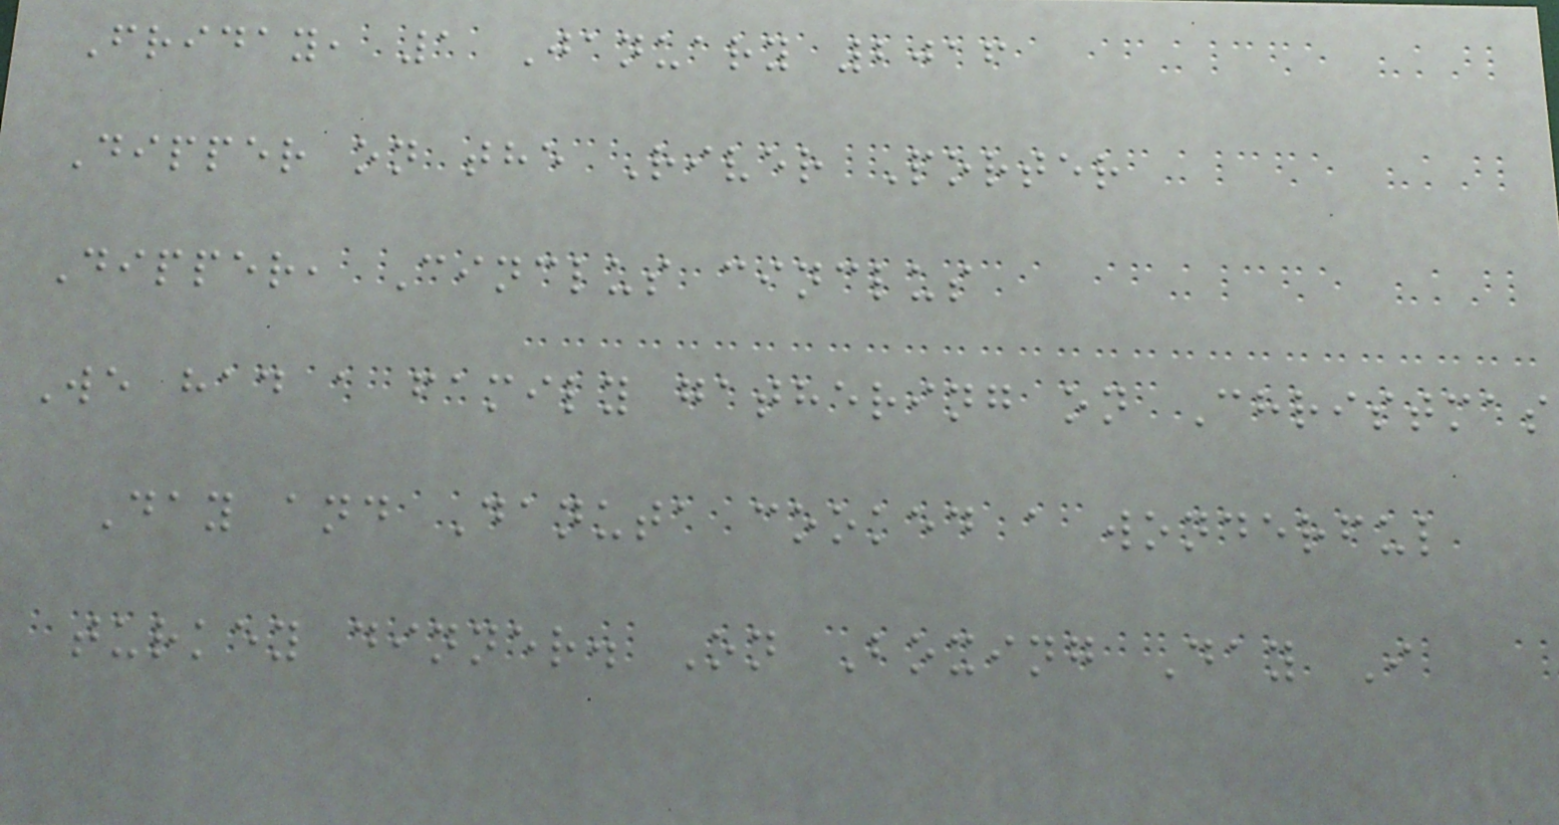Friday, 1 January 2016
Dipper on the River Porter
Dipper, Cinclus cinclus
We had a family gathering on Christmas
Day and Danuta cooked a wonderful
turkey dinner. On Boxing Day I
